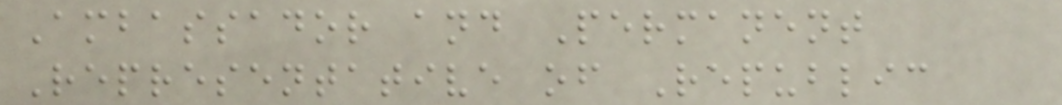Ambassador and Permanent
Representative of Republic
